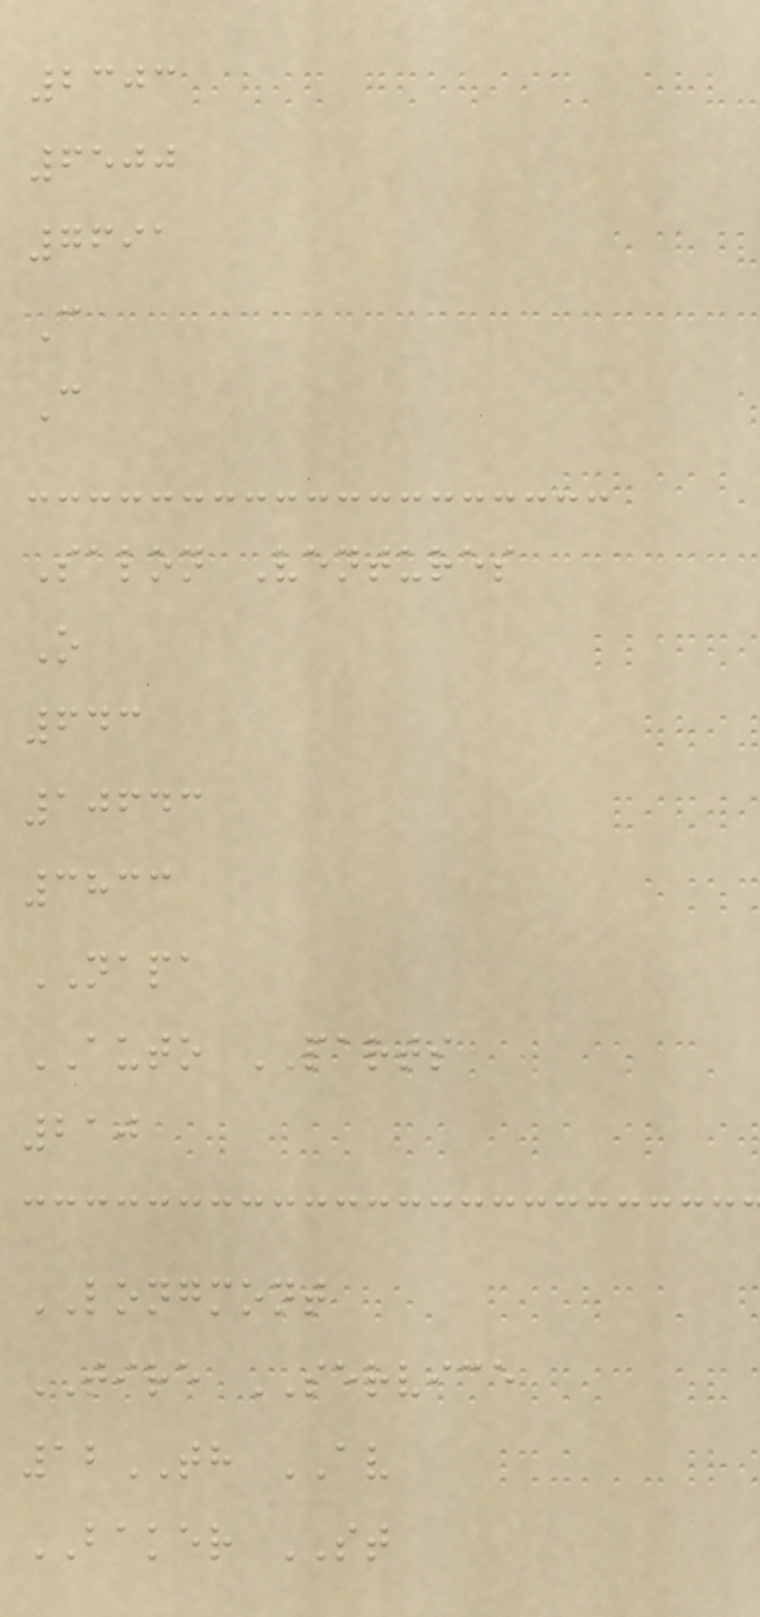2303
6500
7691
C
C
Salon Ventures
O
643
10643
3833
NAPA
AUTO PARTS
210
LONGMONT
TIRE SERVICE
12TH AV
BAKER ST
